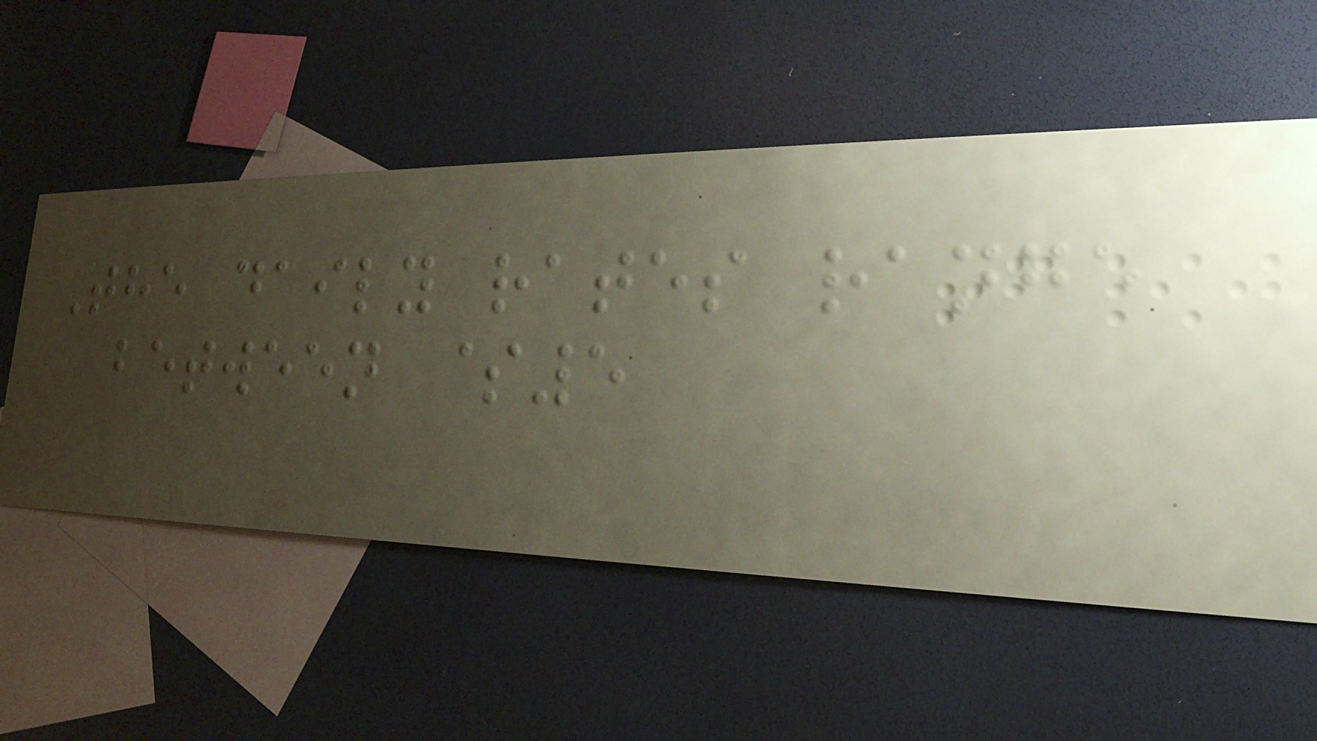The daily rates range
between $5
